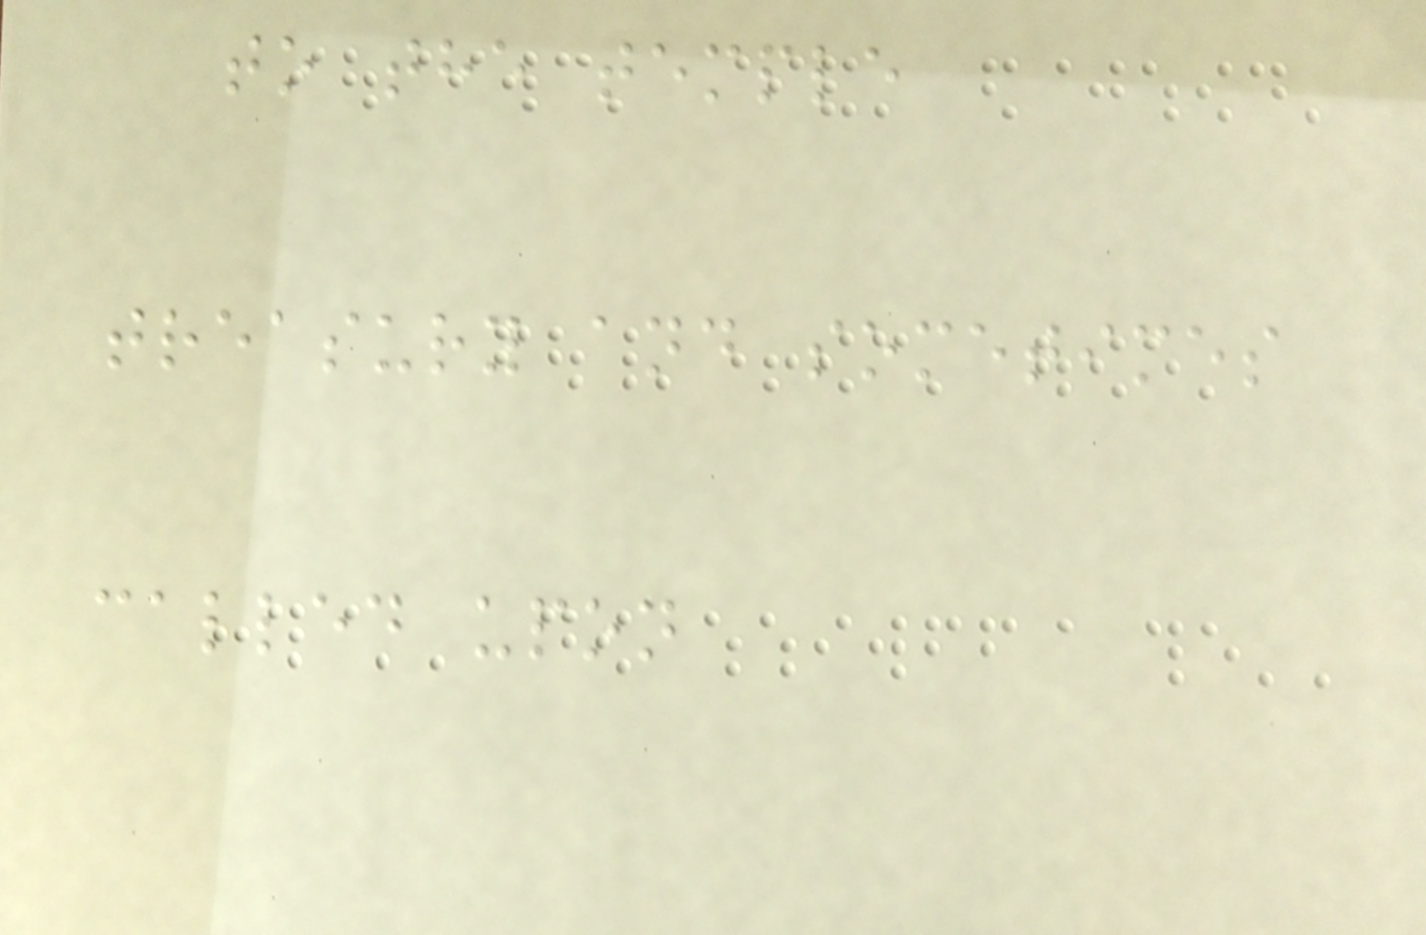to the temple
treasury and sometimes
called upon
